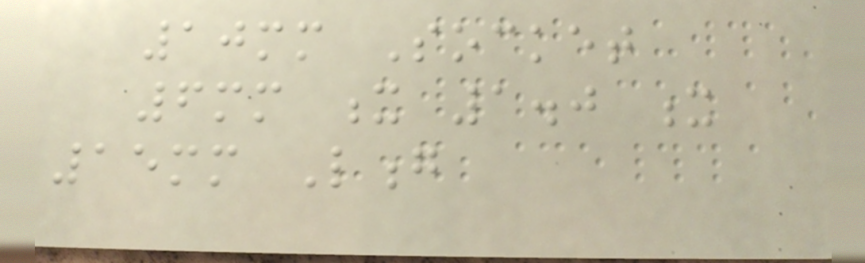10mm Socket
6mm x 1.0 x
15mm Long
